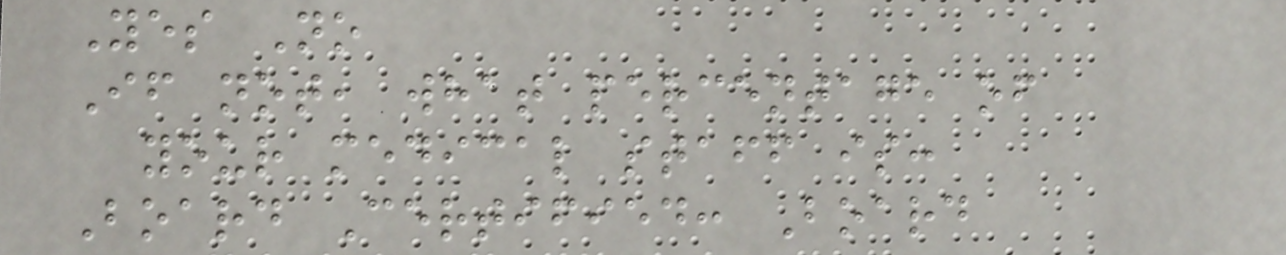Yes No
If not, what percentage of
your medical staff is:
Board Certified: Board
